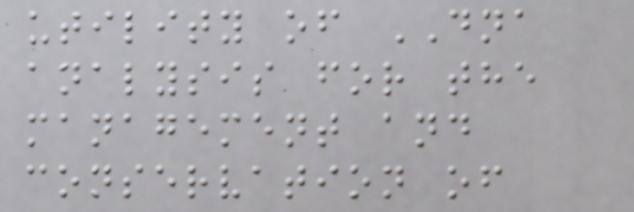utility of DNA
analysis for the
management and
conservation of
